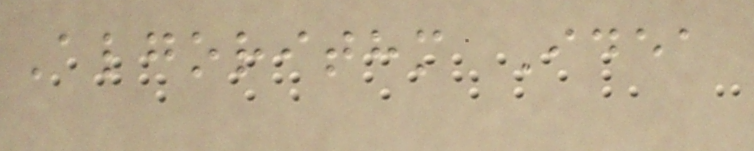Algorithm Idea
